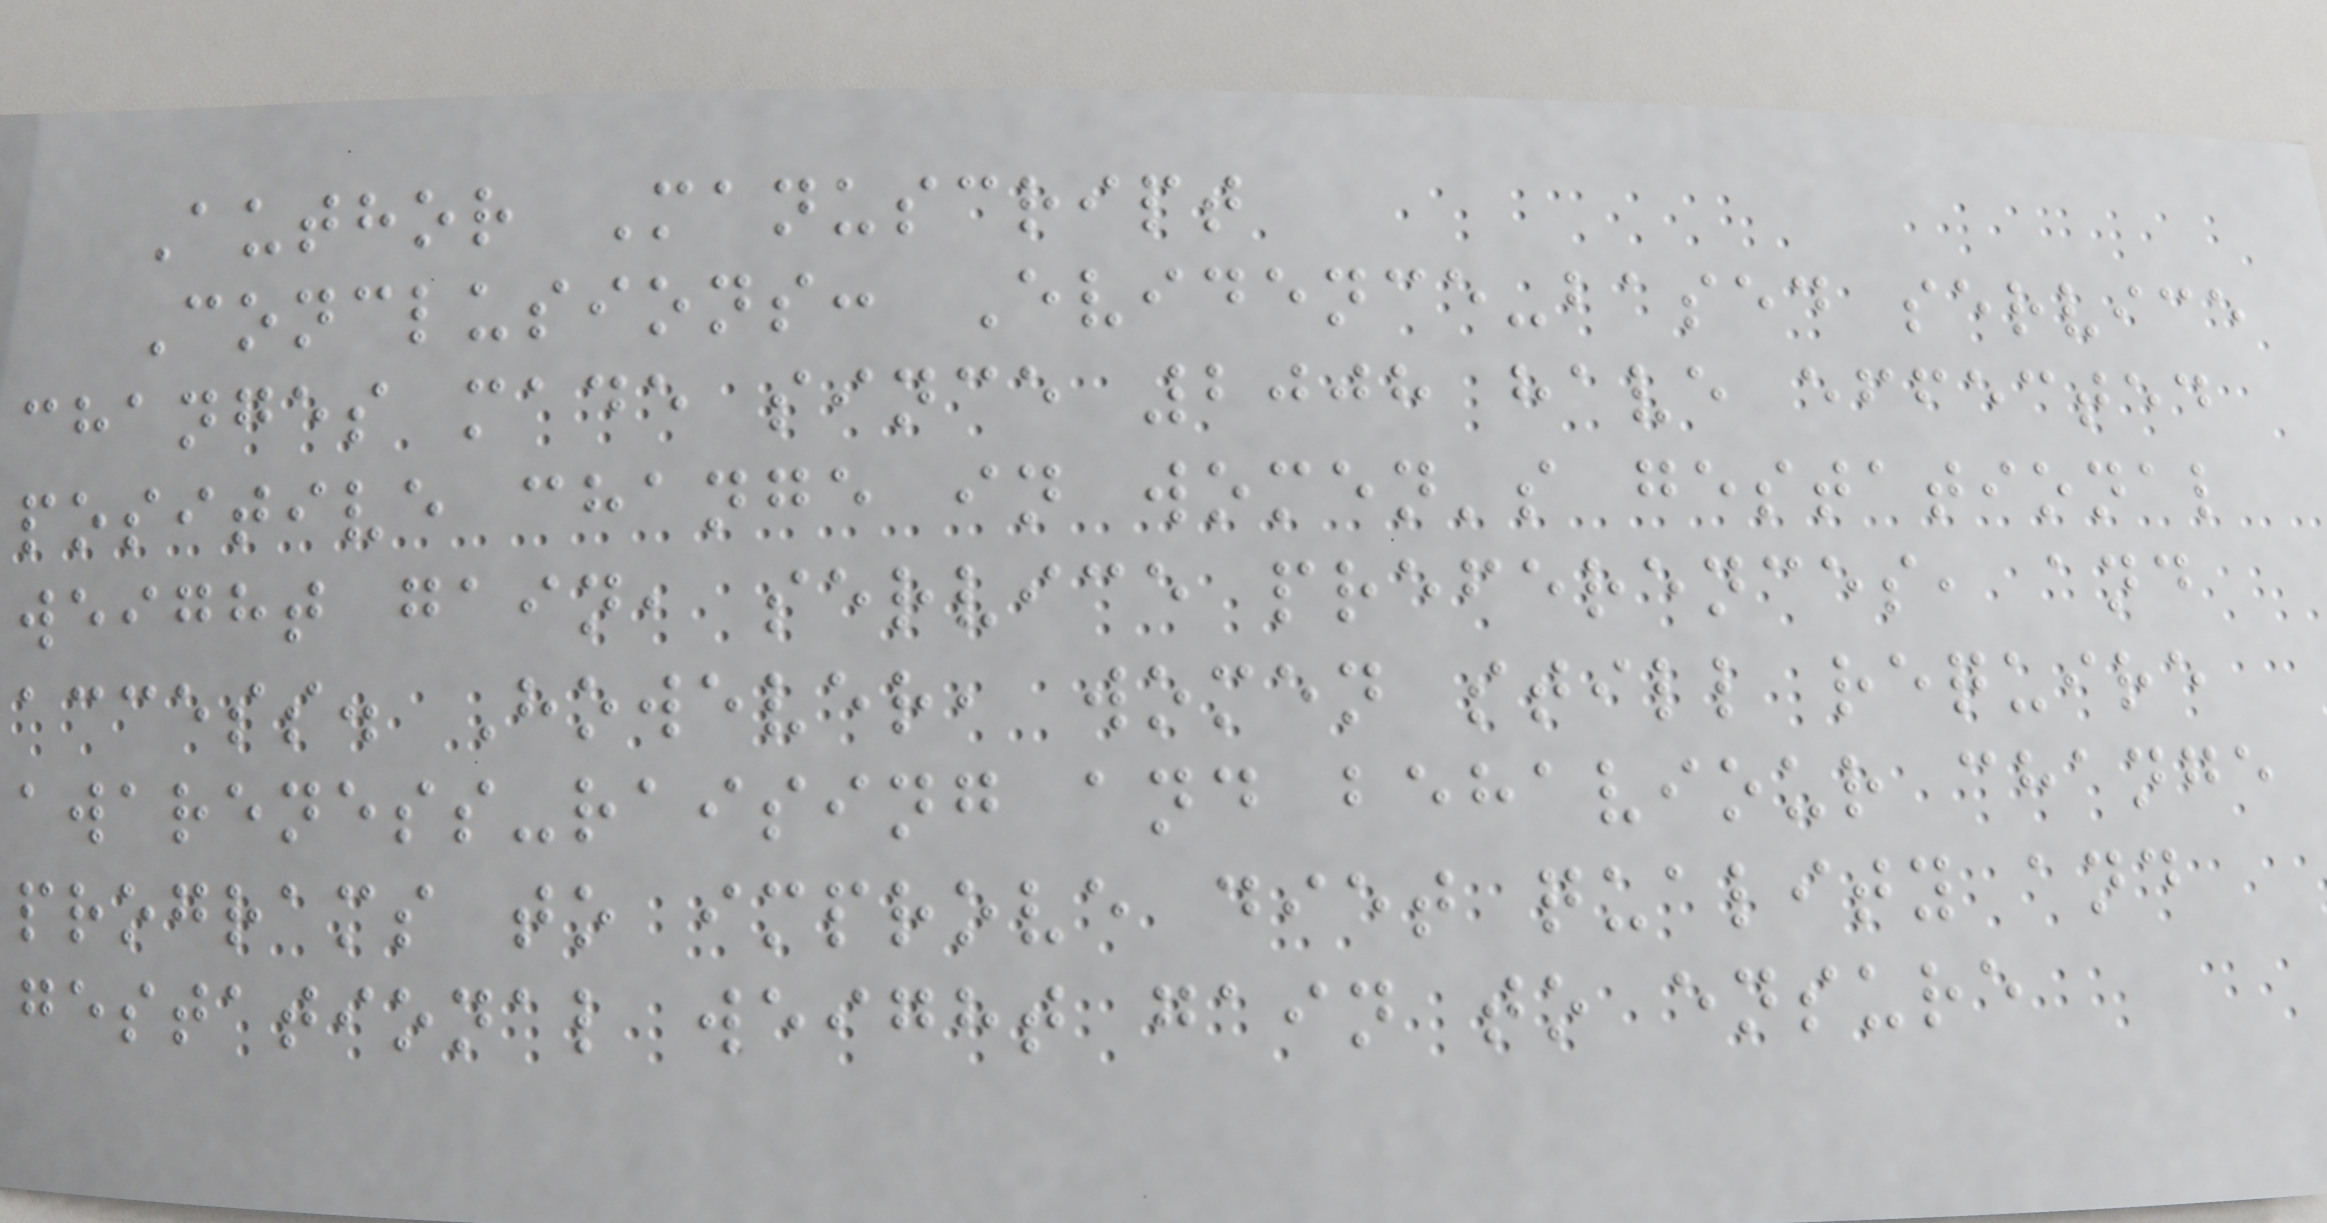Author Manuscript
Conclusions: Evidence-based service
changes made since 2008 have effected
positive change in women's gestational
weight gain, service preferences, and
access. However, women still require
awareness-raising and behaviour change
programs to improve diet quality and
gestational weight gain to ensure
